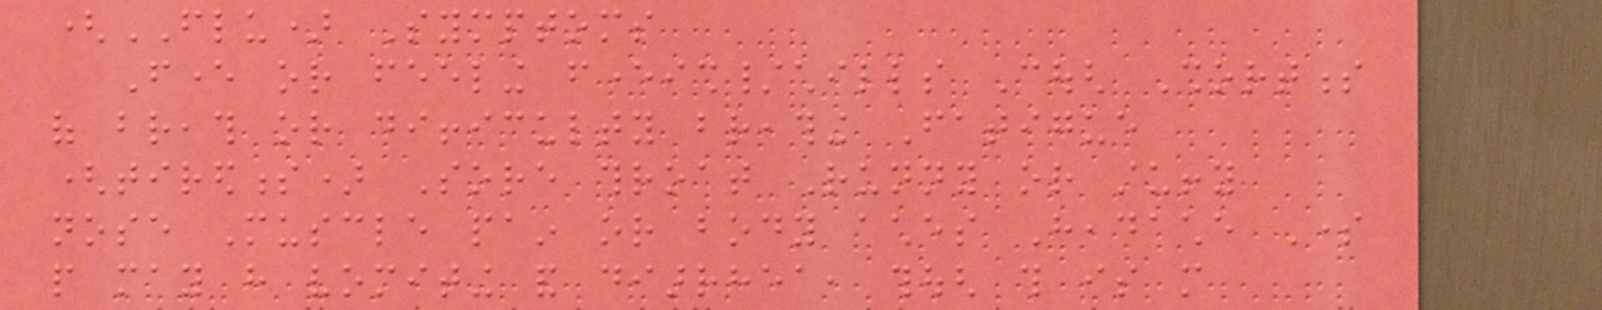(FLU) Symptoms
Fever or feeling feverish/chills Cough Shortness
of breath or difficulty breathing Fatigue
(tiredness) Sore throat Runny or stuffy
nose Muscle pain or body aches Headache Some
people may have vomiting and diarrhea, though this is more
